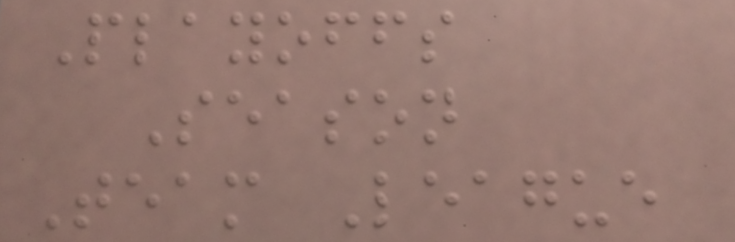Playoffs
Season
Team League
